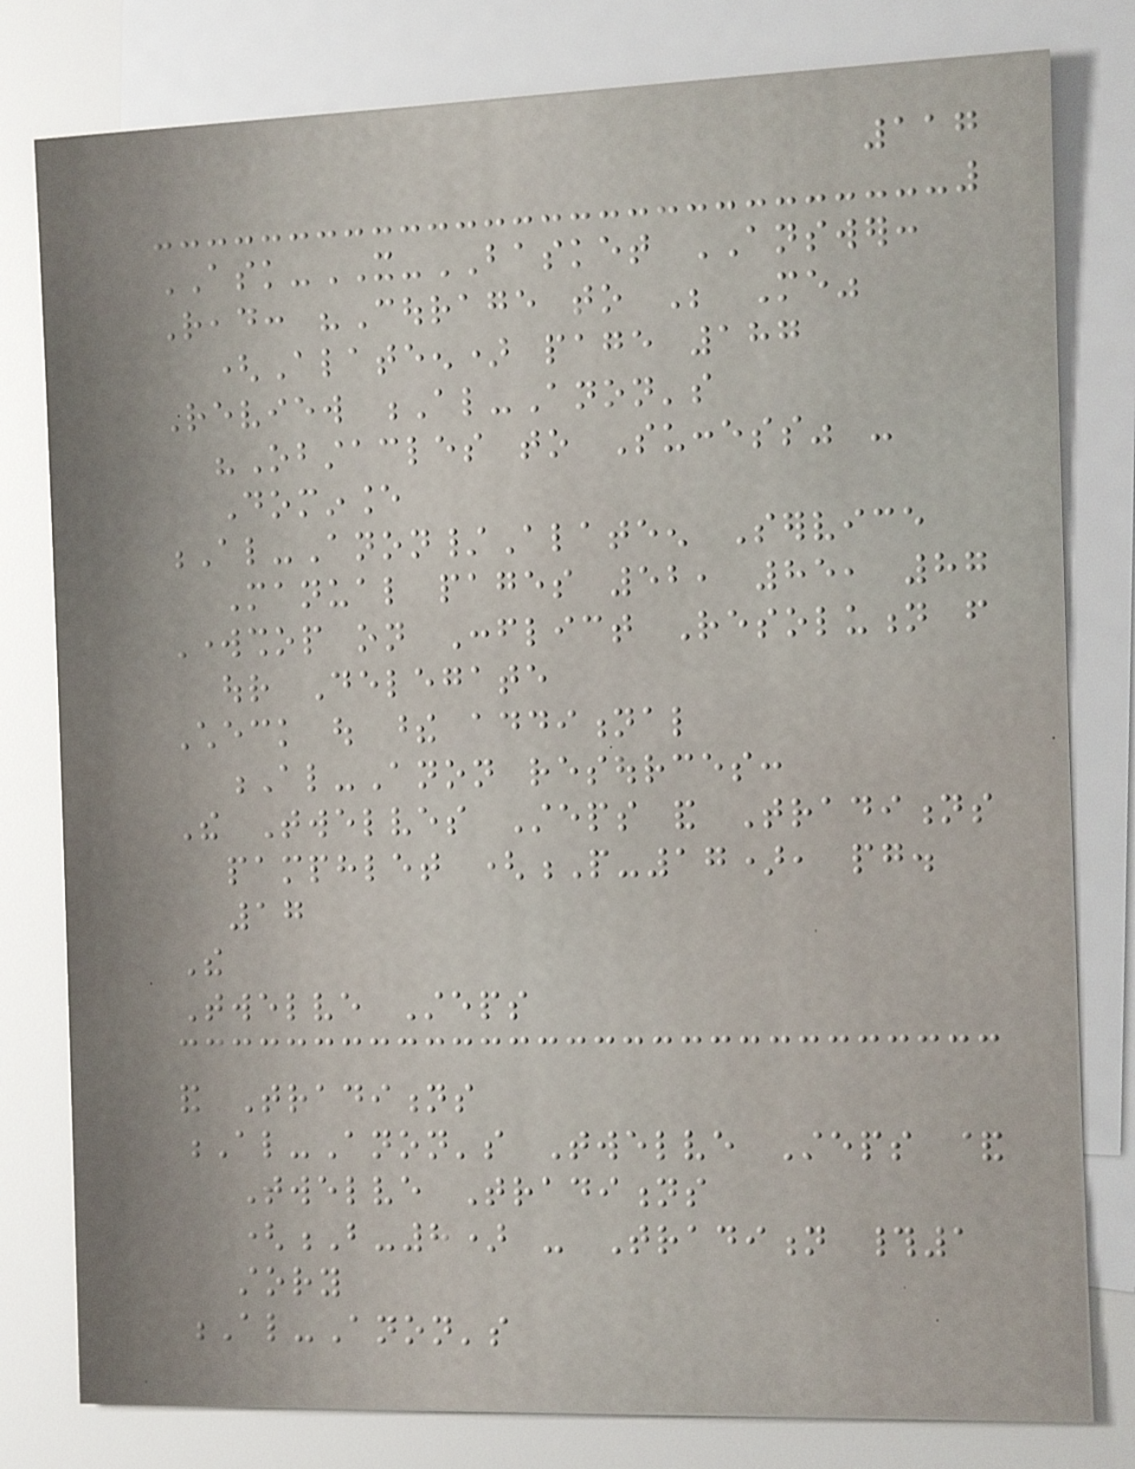117
ASK-IT-BASKET ANSWER:
Read: "Courage to Be Me"
(Alateen) page 187
Review Al-Anon's
"Obstacles to Success" -
Dominance
Al-Anon/Alateen Service
Manual pages 52, 85, 87
Workshop on Conflict Resolution from
our Delegate
Check out these additional
Al-Anon resources:
The Twelves Steps and Traditions
pamphlet (P-17), pg.
17
The
Twelve Steps
and Traditions
Al-Anon's Twelve Steps &
Twelve Traditions
(B-8) - Tradition #1
story
Al-Anon's
